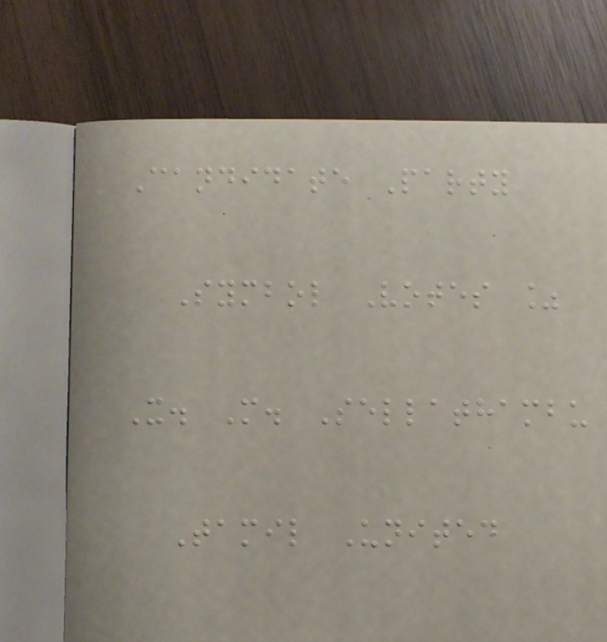Candidate Party
Symbol Votes %
X. M. Sellathambu
Tamil United
